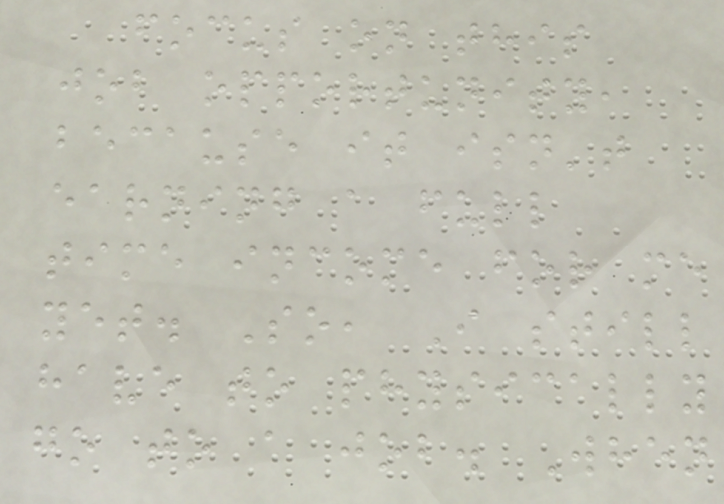focus on this
job opportunity,
because it isn't
earning a full
time income for me
yet. So, I still
have to physically
go to a job. When
